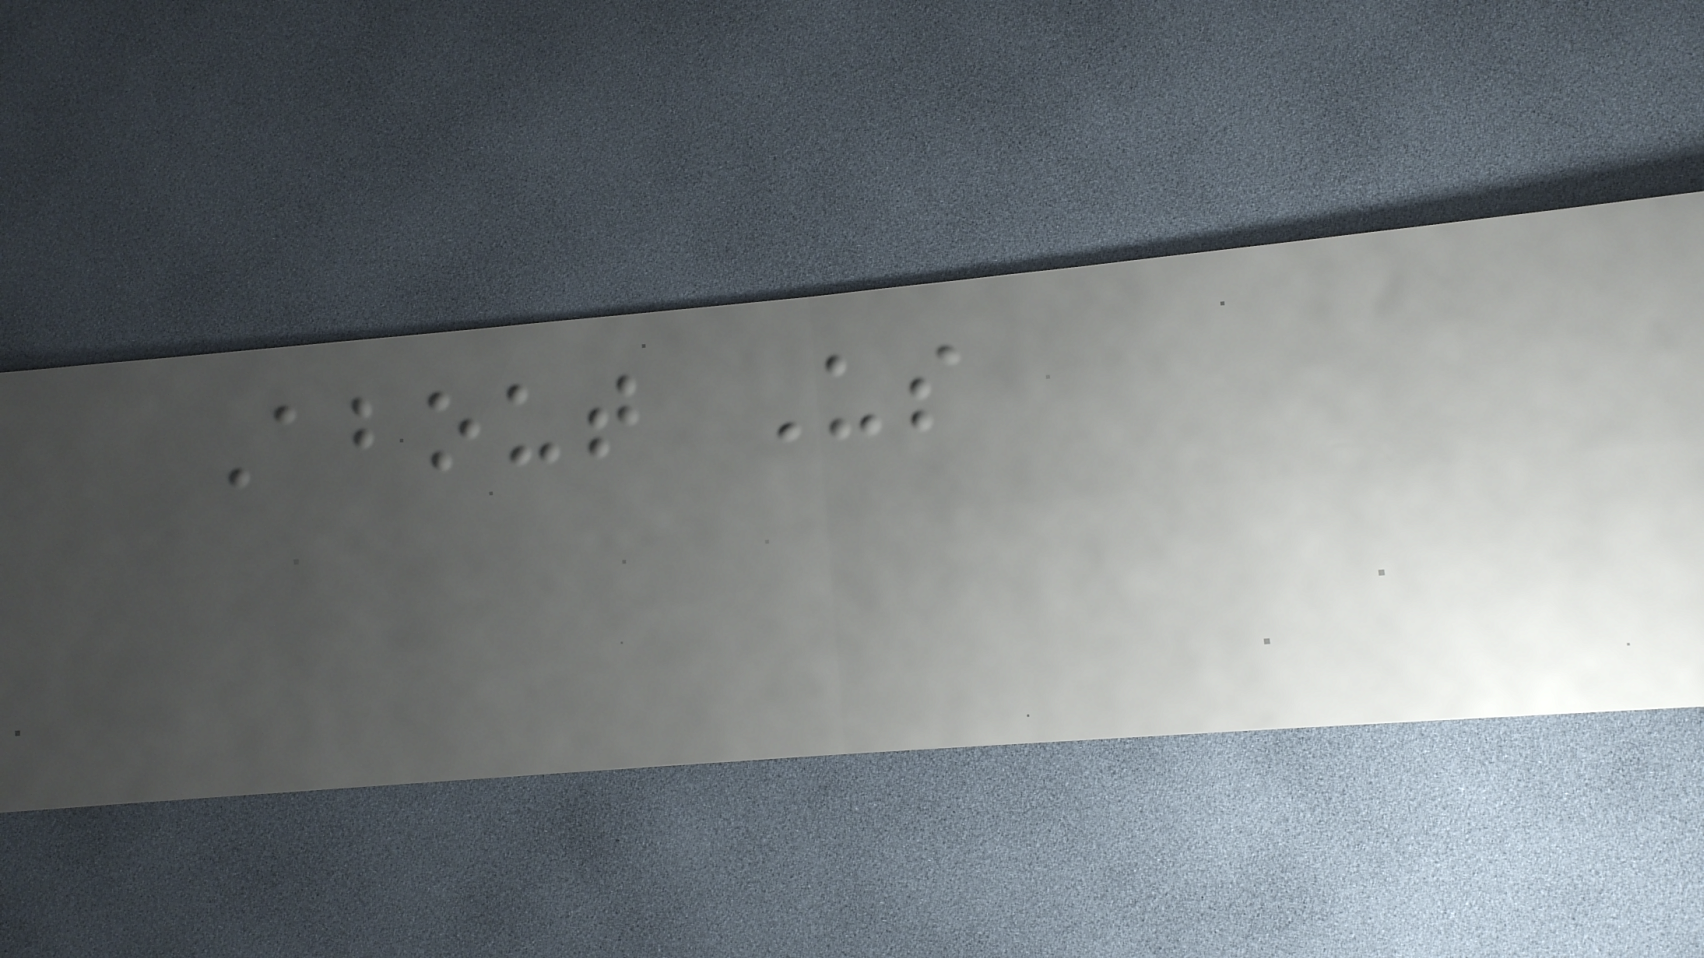About Us
